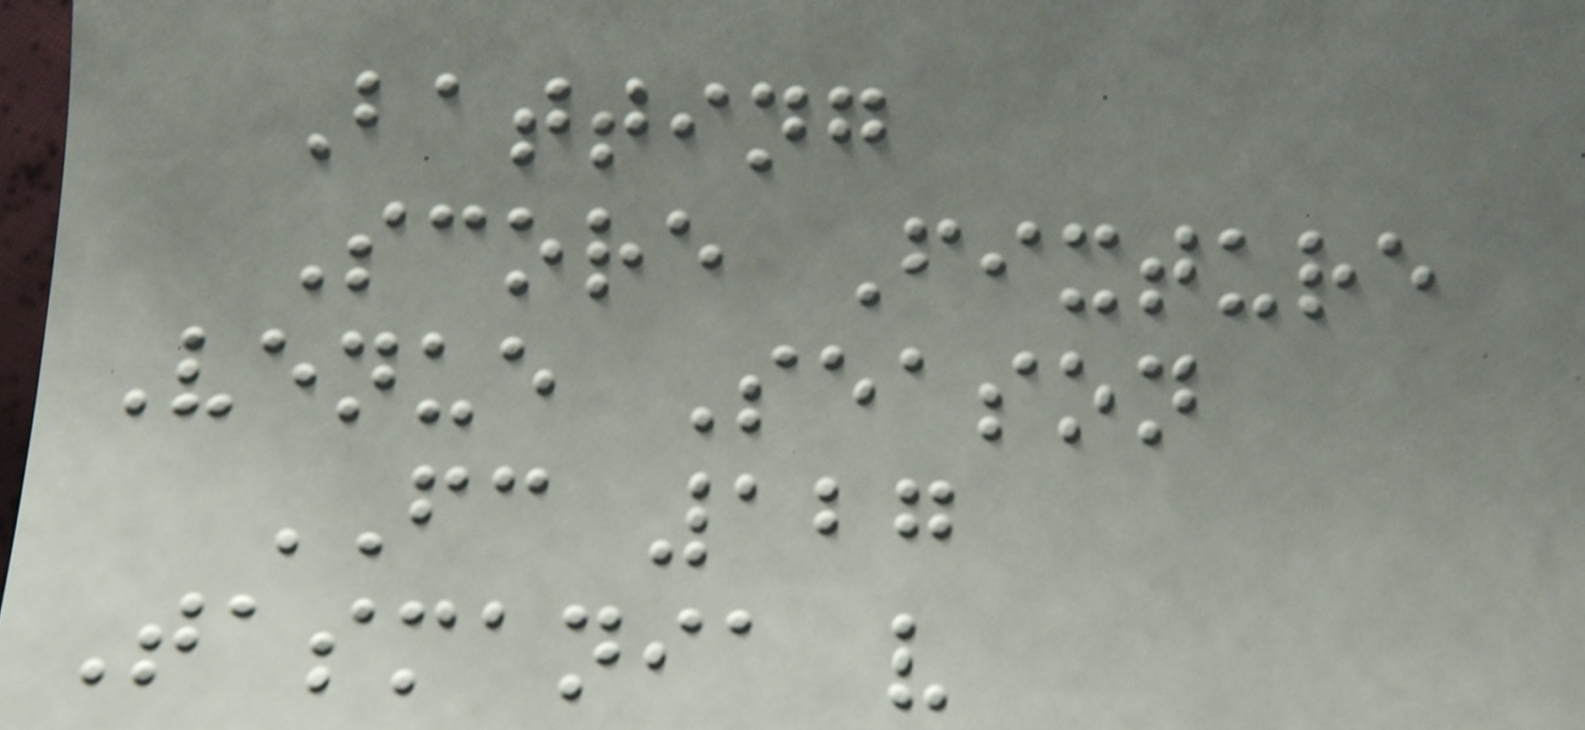Batting
Score Fixture
Venue Season
FC 127
Tasmania v
